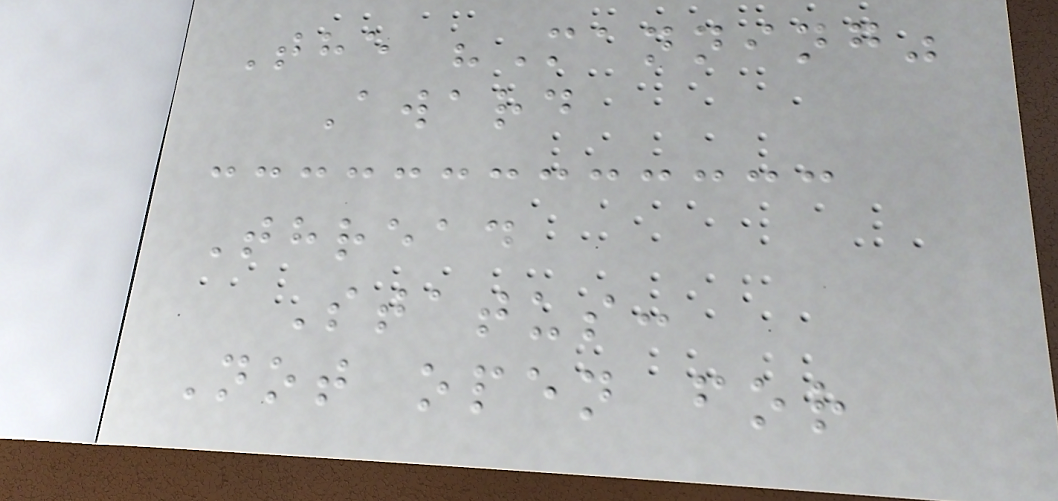The "Manning"
Award
Thread
Status:
Not open for
